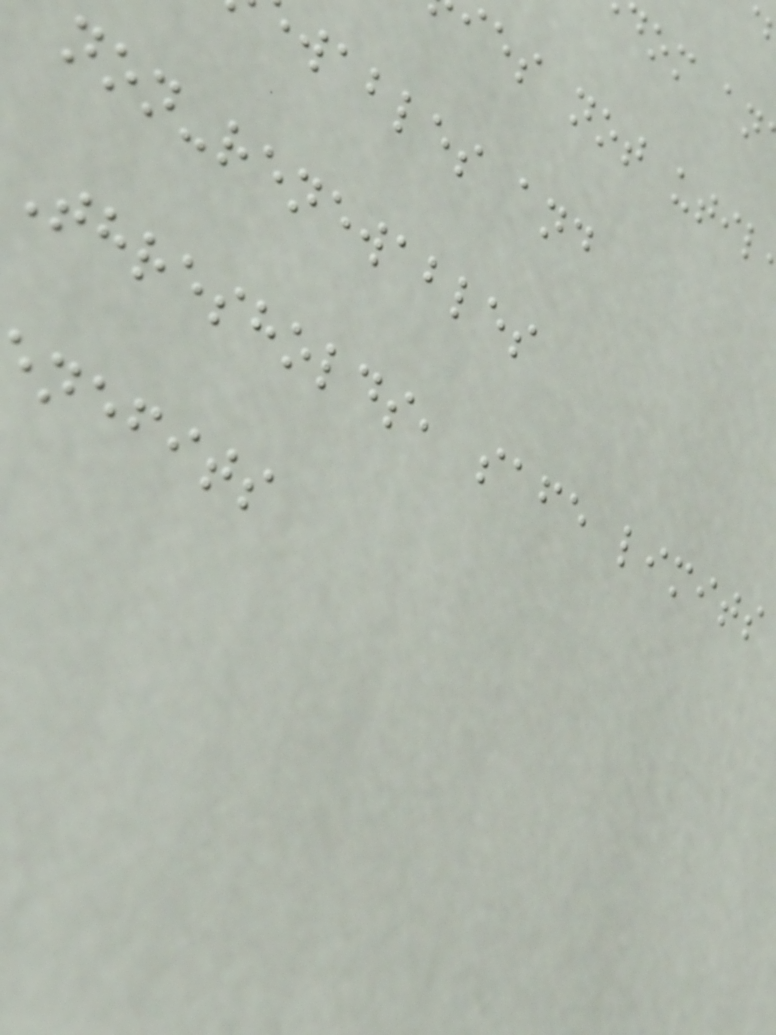dom an
es not util
wables and
non-renewables
Thresholds, safe limits
nefits
